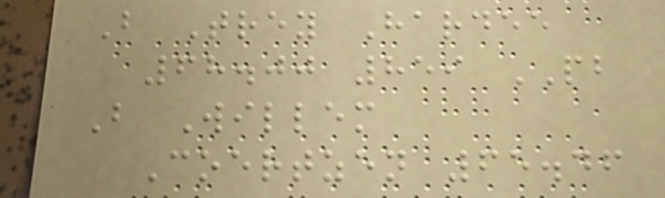B Trey Hardee
68.00 859 PB
B Willem
Coertzen 65.46
